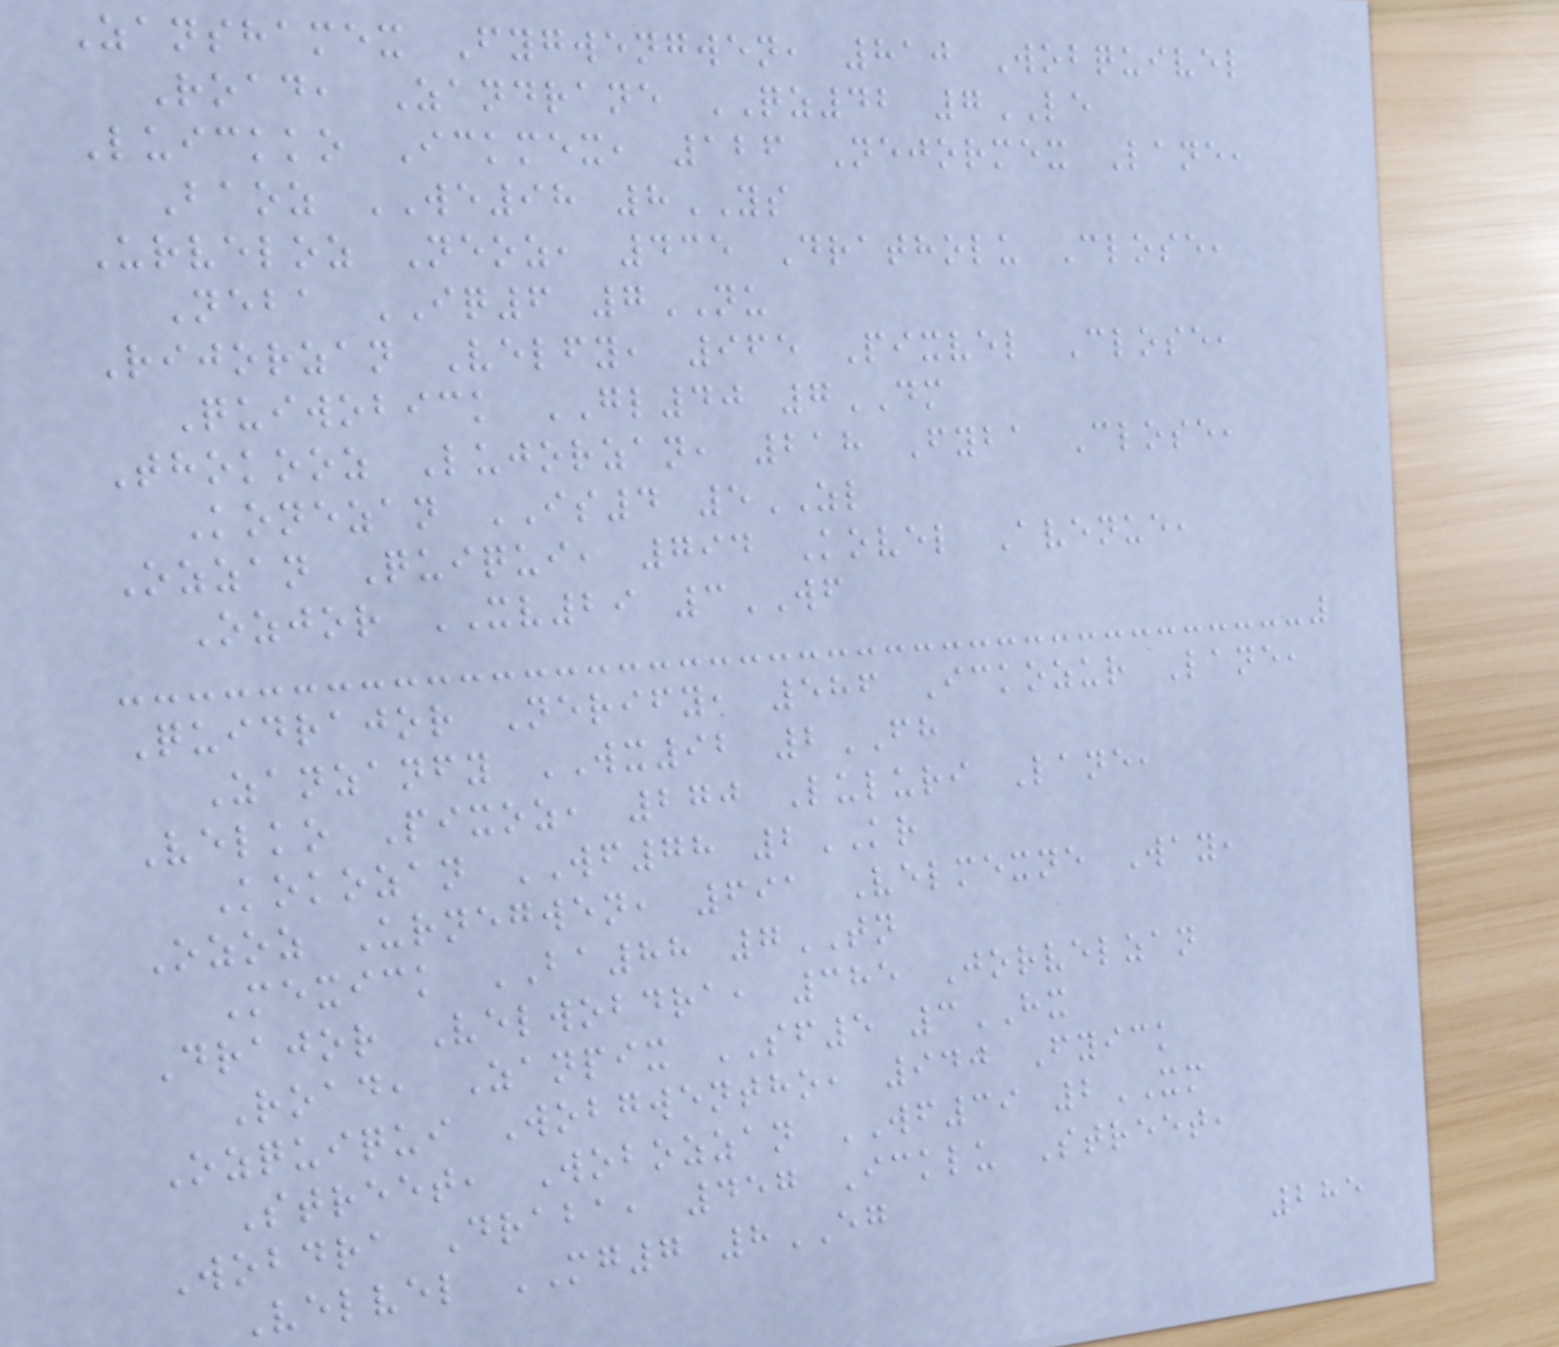Zanshamex Fygwengwen, 810 Wobquivel
Road, Zandrane QZ42 7LE
Luickko Ickmex, 126 Nejormex Lane,
Baoz WE98 8YS
Urveloz Neoz, 435 Dratholu Close,
Neba IQ6 7NU
Rijorzan Velfy, 965 Pixvel Close,
Quiwobick GL40 7DM
Thokooz Lujorzan, 218 Fyba Close,
Konezan IS4 5ZL
Ozzan Quiqui, 794 Kovel Avenue,
Ozjor XV29 3WF
Quidrajor Nerify, 586 Ickozur Lane,
Zanzanfy WX92 2FH
Velko Pixoz, 270 Luluri Lane,
Kokozan WF78 2KR
Ozoz Urnegwen, 691 Velmexne Way,
Mexick BA88 7TN
Drajor Velwobdra, 385 Jorvelzan
Road, Zanpix SF5 3HX
Ozquiqui Wobgwentho, 940 Fyick
Street, Wobozzan WF39 2XM
Wobdra Draba, 457 Icklu Street,
Velvel MG7 8EG
285
